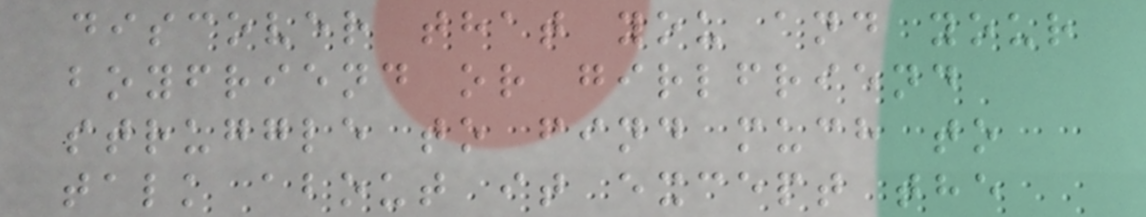discover that you and your
boyfriend or girlfriend
struggle to find much to
talk about it except the
